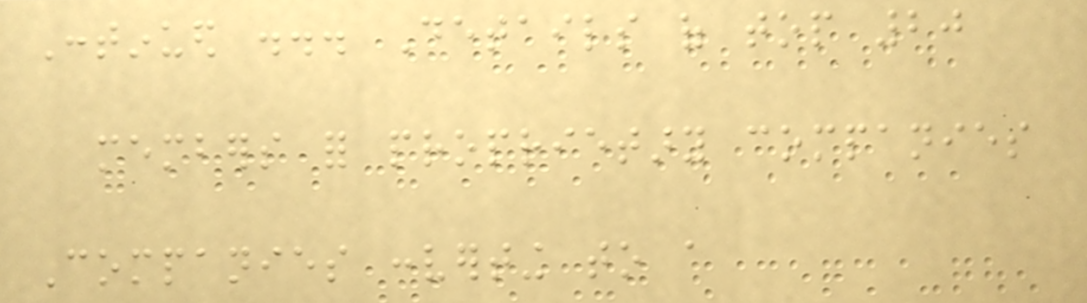Continued ... Details of top 20
members for proprietary companies
Companies converting to a
